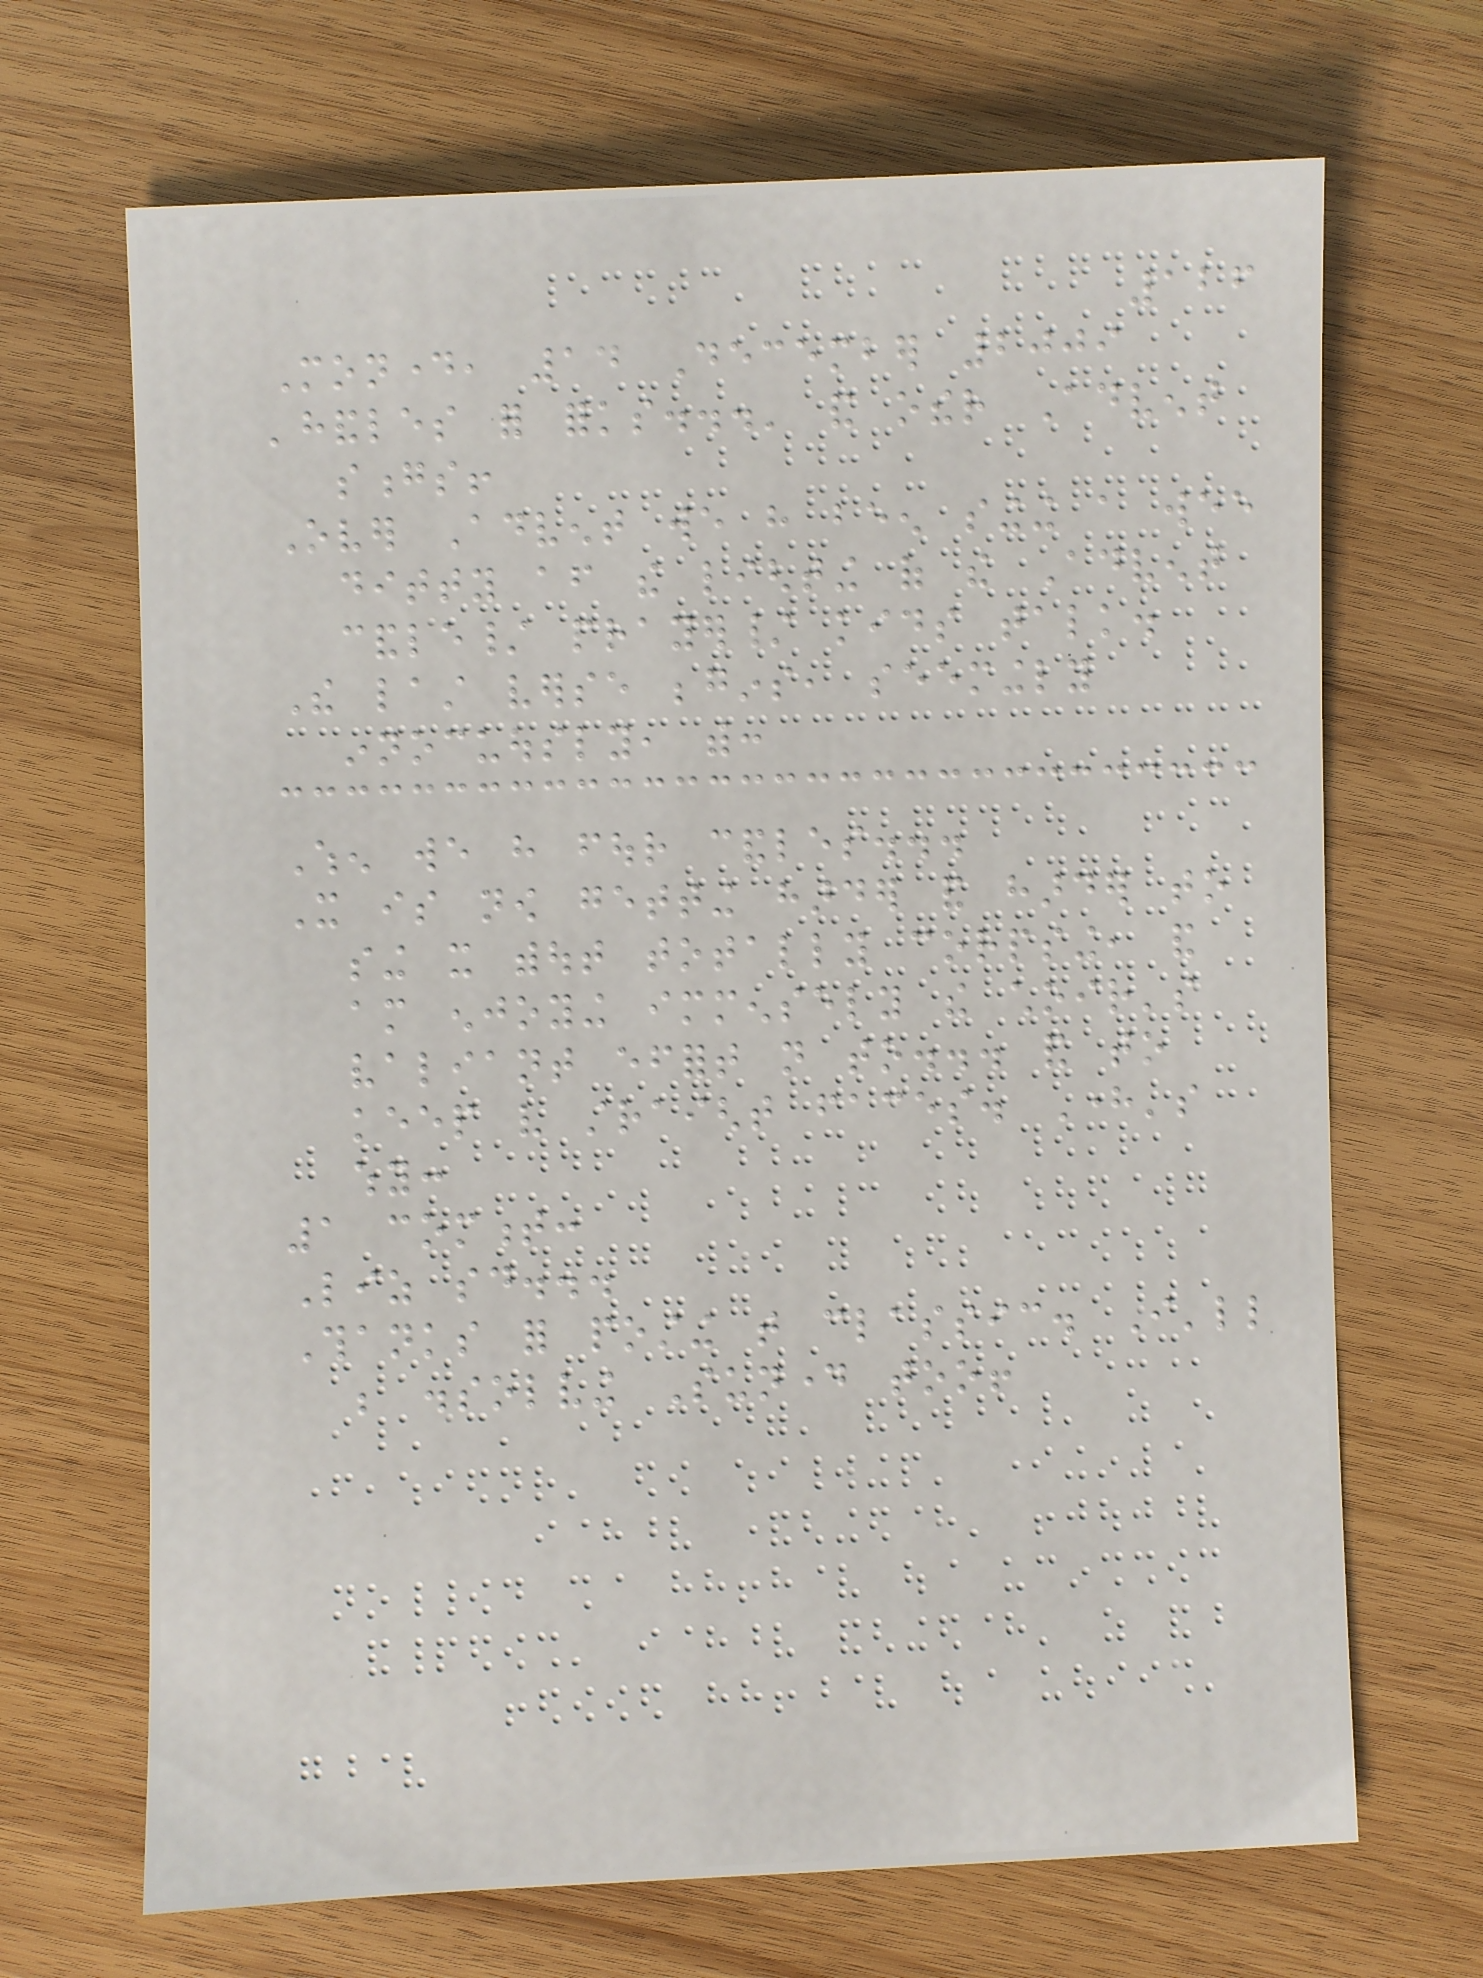126
Monday, 14 December 2009
'handles for forks...' and other Advent
songs!
Over Advent we have been singing a wee
ditty after the lighting of the Advent
candle/ prayer/ kids talk.
The last verse begins, seemingly
innocuously, with:
When we have four candles...
It is now getting harder and harder to
sing it without totally corpsing, and
am enjoying immensely the choir's
valiant effort not to... and to
keep very straight faces. Here's
why:
1 comment:
Liz said...
Thanks for posting that classic. I'll
be dissolving Sunday too!
